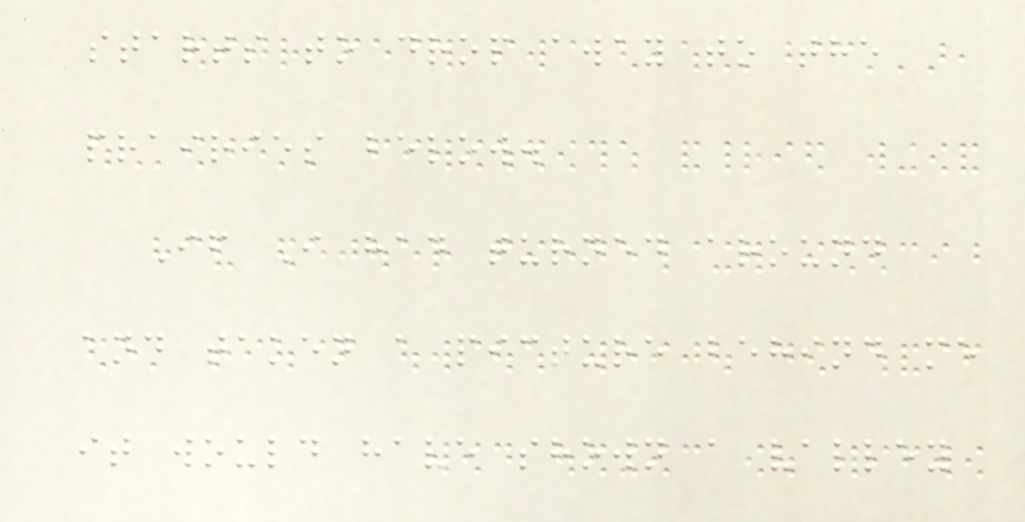starts to drop away to the
prairies below.
If I had turned around
and taken a picture behind me
it would have shown a valley
